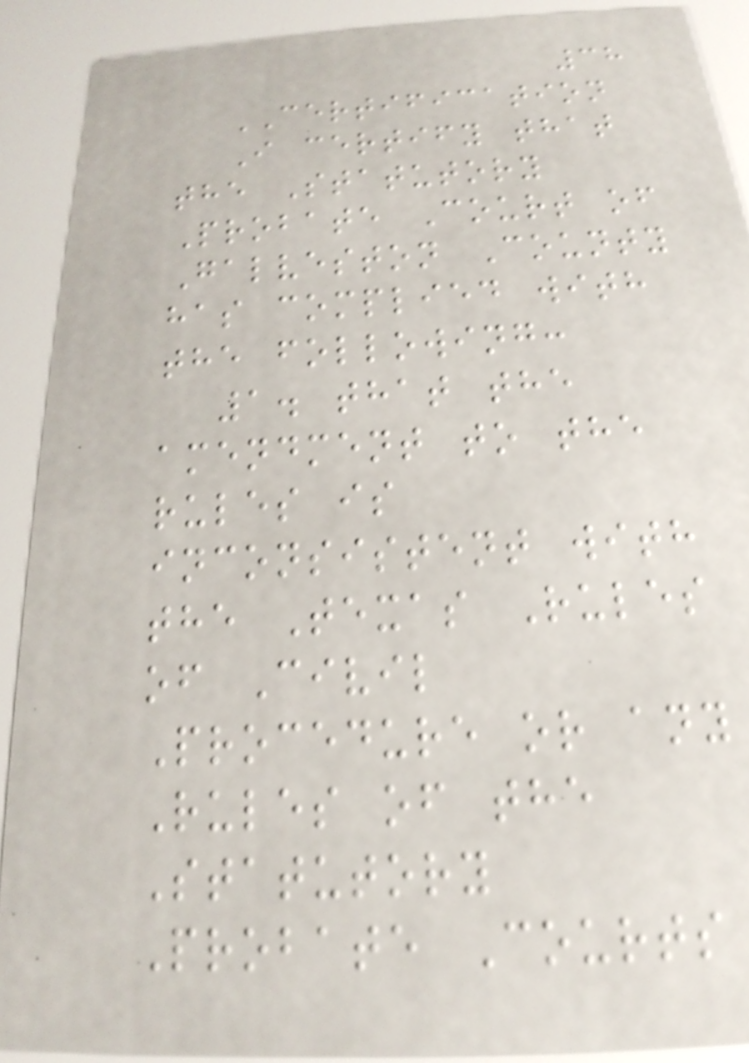38
CERTIFICATION
I certify that
the Statutory
Probate Court of
Galveston County
has complied with
the following:
1. that the
amendment to the
rules is
inconsistent with
the Texas Rules
of Civil
Procedure or any
Rules of the
Statutory
Probate Courts
